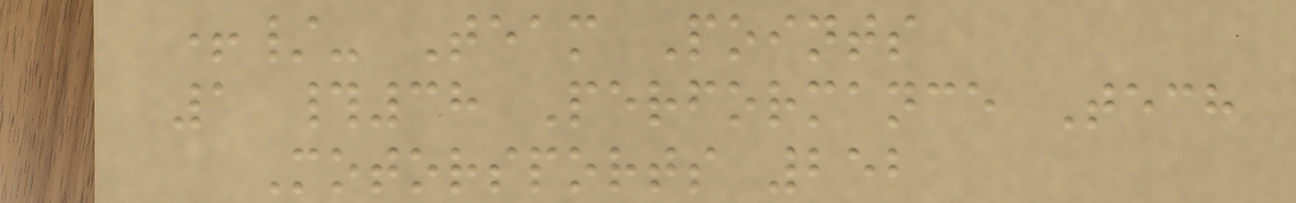+/- Team Points
1 #38 Performance Tech
Motorsports 252
